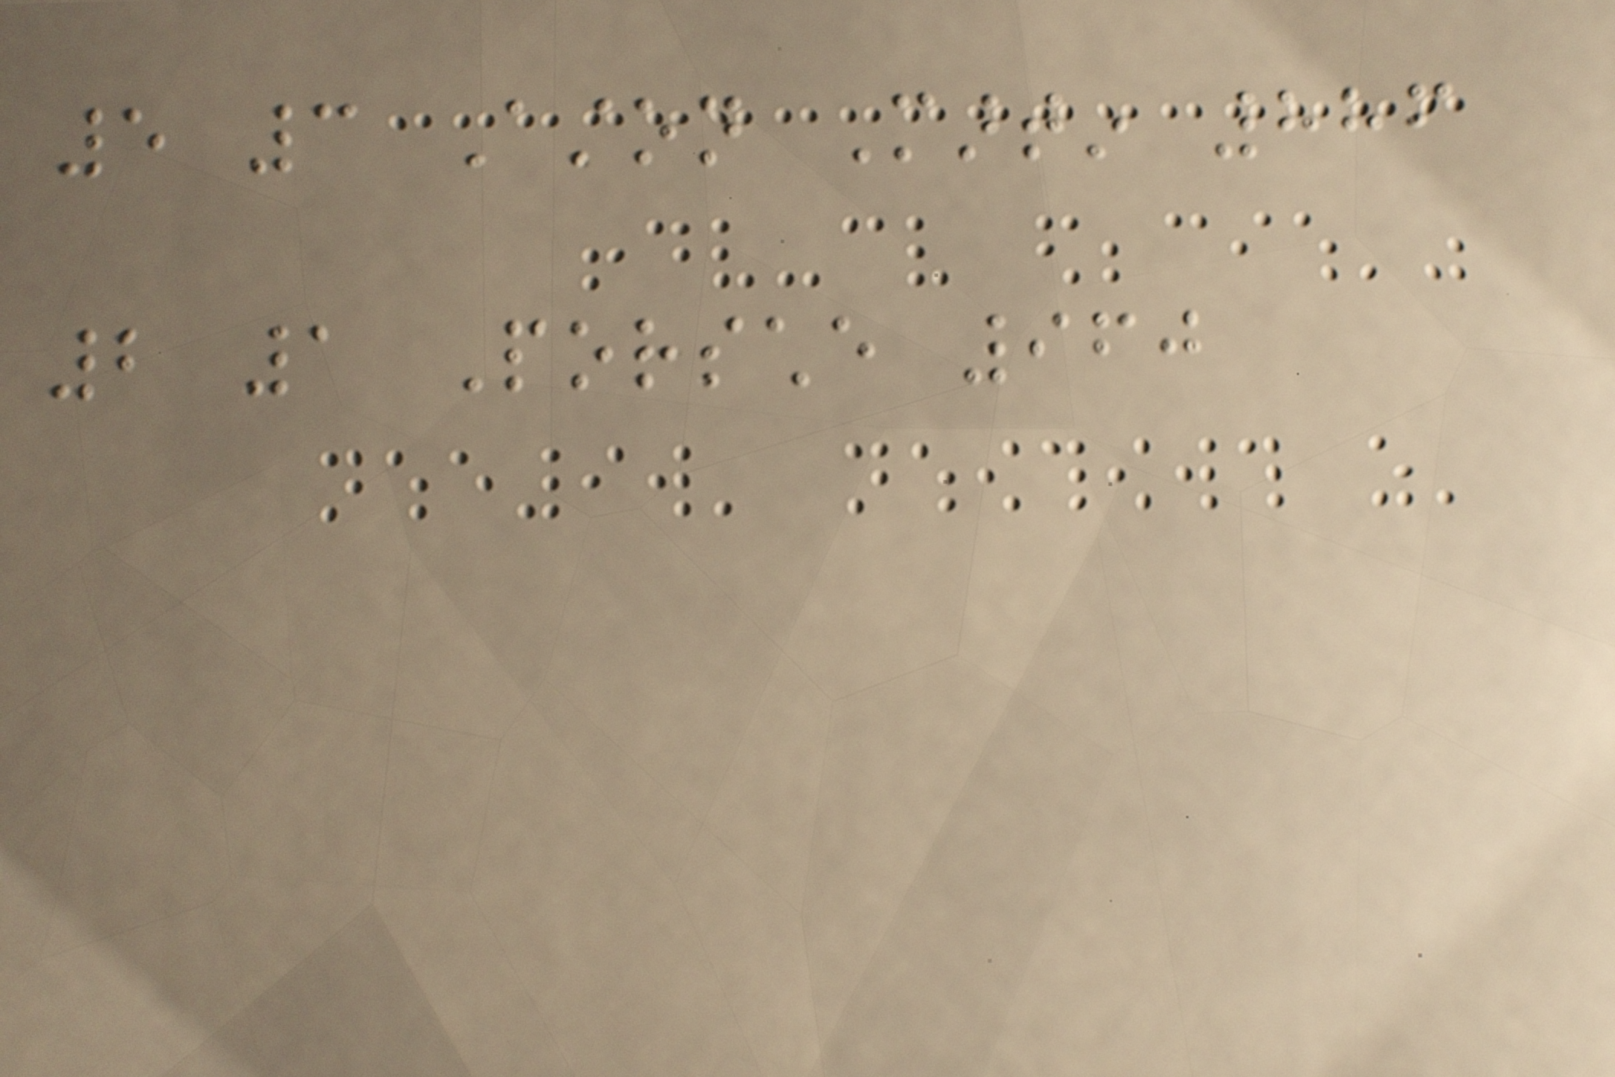5 3 Aston Martin 886
2 1 Porsche 960
